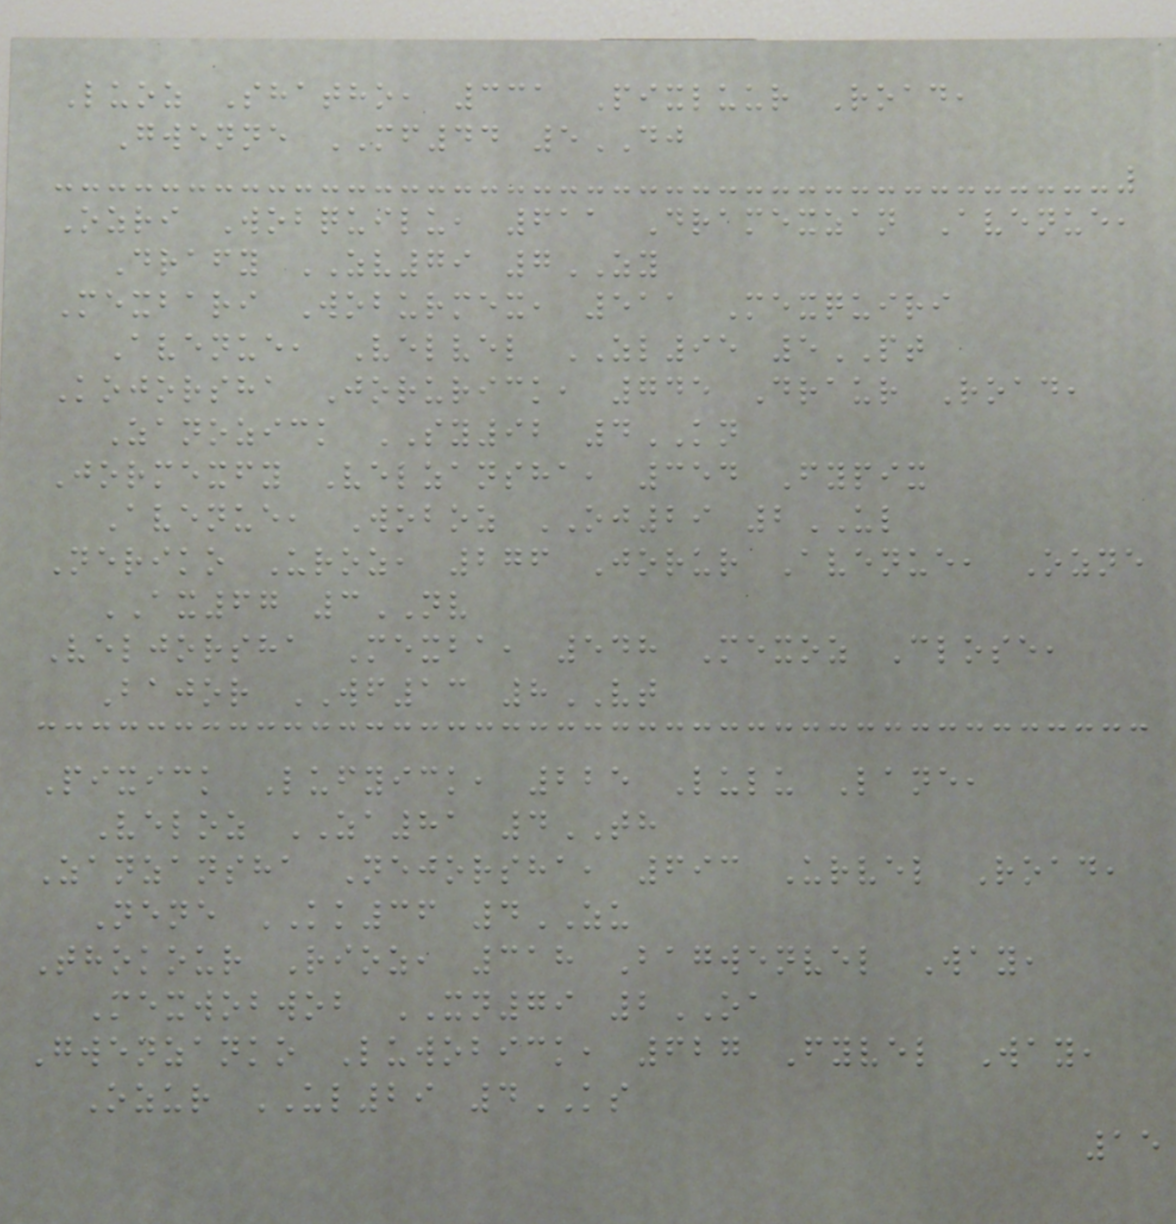Luoz Shatho, 331 Pixluur Road,
Gwenne MF44 5DJ
Ozri Wobquilu, 611 Dramexzan Avenue,
Drafy ZV79 7ZY
Mexbari Woburmex, 511 Mexquiri
Avenue, Velvel ZL95 5PT
Kojorsha Jorurick, 745 Draur Road,
Zanozick SY92 4KN
Jormexfy Velzansha, 354 Fypix
Avenue, Woboz OJ29 2UL
Neriko Uroz, 276 Jorur Avenue, Ozne
AX67 3NV
Veljorsha Mexba, 548 Mexoz Close,
Bajor WF13 8VT
Pixick Lufyick, 225 Lulu Lane,
Veloz ZA81 4TH
Zanzansha Nejorsha, 693 Urvel Road,
Nene KK36 4ZU
Thokour Rioz, 318 Bagwenvel Way,
Mexwobwob XN79 2OA
Gwenzanko Luwobick, 627 Fyvel Way,
Ozur UL29 4KS
15
